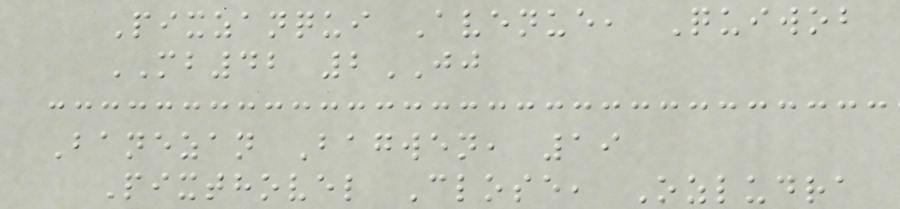Pixzanqui Avenue, Quiwob
MB42 2JJ
Banezan Bagwen, 19
Pixthovel Close, Ozludra
